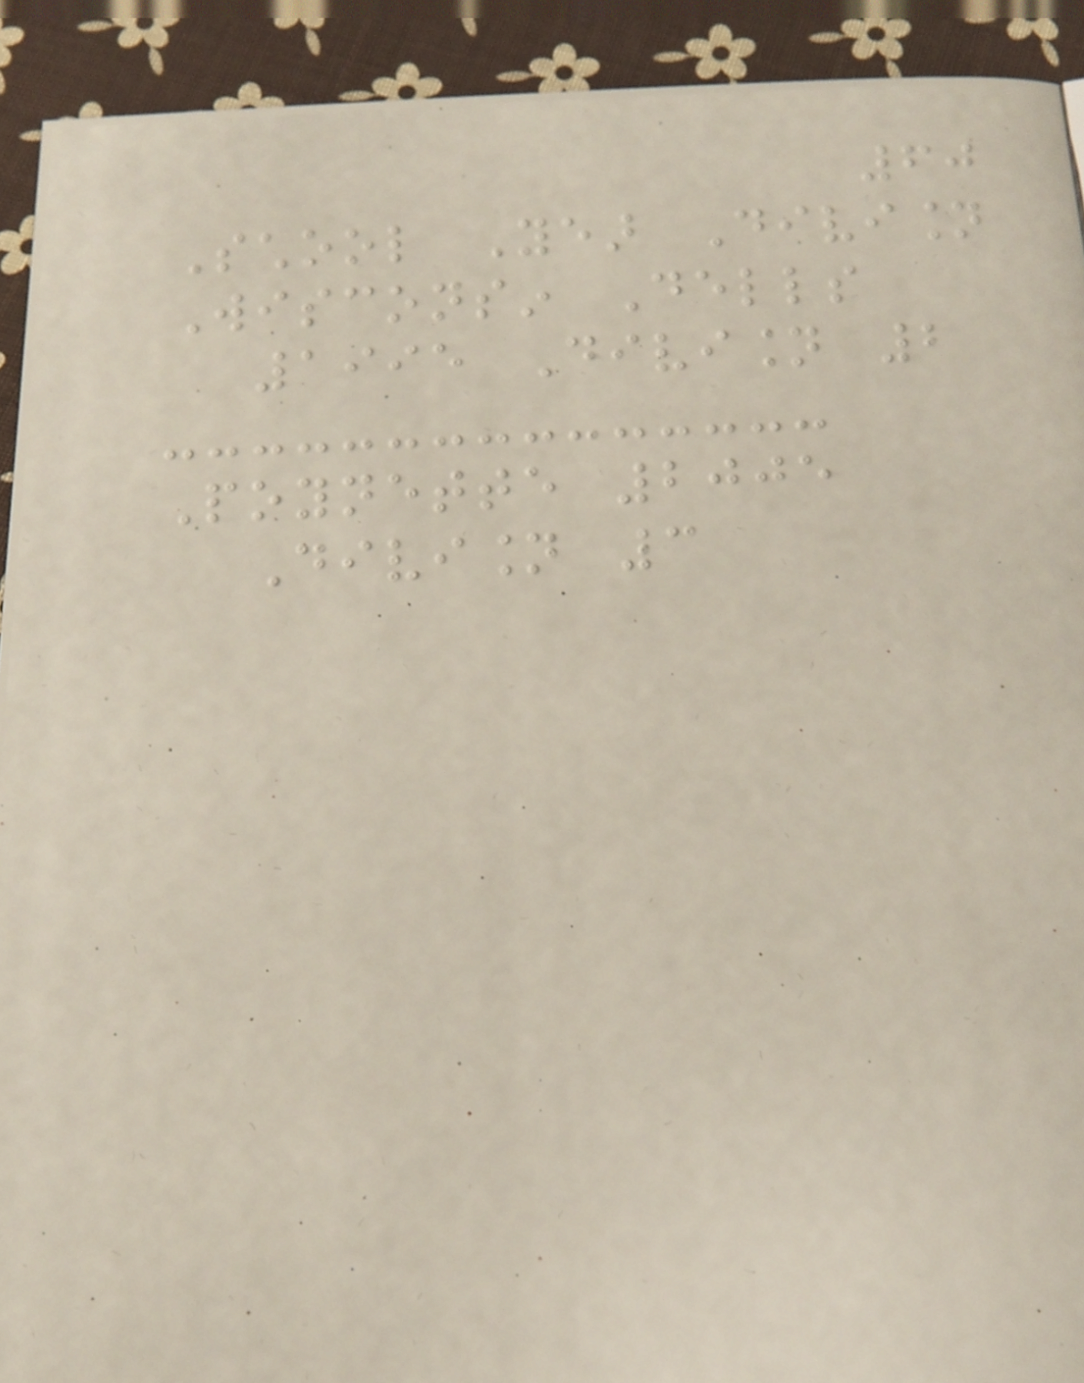60
School Year Division
Wisconsin Dells
1995 Division 2
Poynette 2005
Division 3
